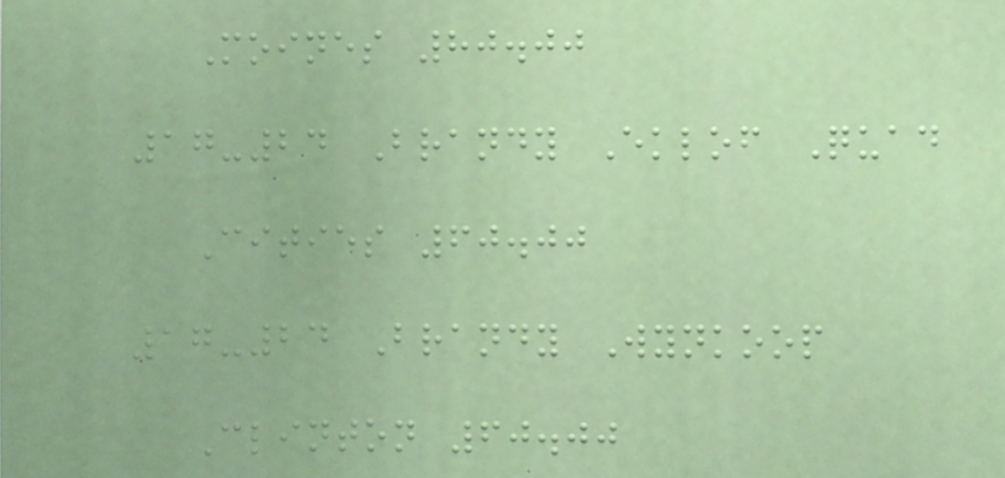Moines 80.00
17-24 Brandy Eklof Quad
Cities 60.00
17-24 Brandy Wynkoop
Clinton 60.00
